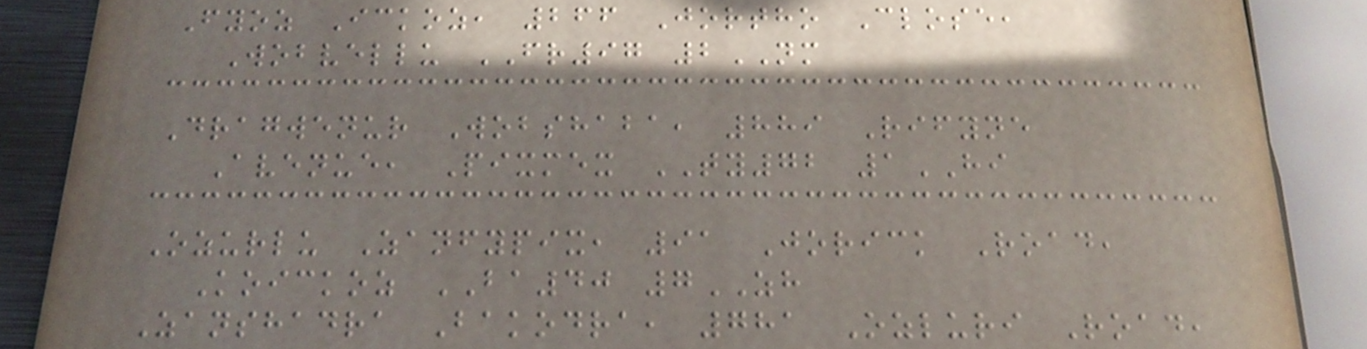Fyoz Ickoz, 266 Jortho Close,
Wobvellu FR97 2NM
Dragwenur Wobshaba, 889 Rifyne
Avenue, Pixmex TY72 1HI
Ozurlu Zanfypix, 91 Jorick Road,
Koickoz BA40 7ZH
Zanshadra Bakodra, 781 Ozluri Road,
